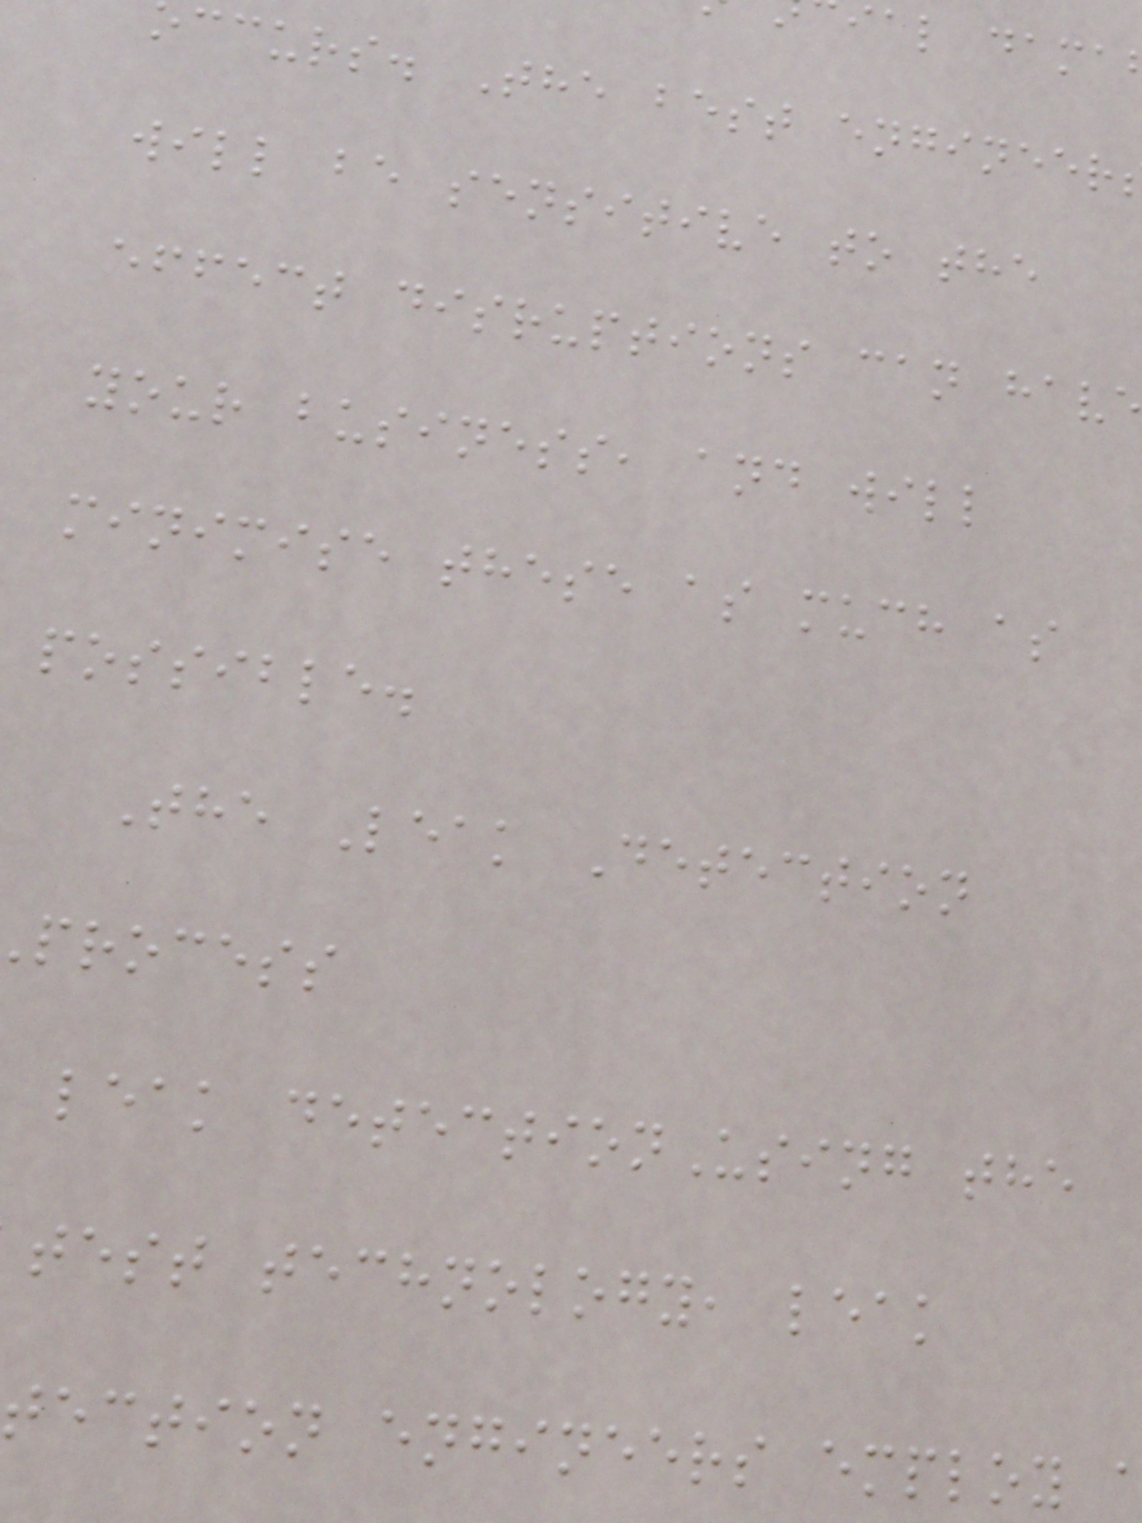ial dama
ccurs. The best engineer
will be sensitive to the
effect disruptions can have
your business, and will
minimise these as much as
possible.
The Leak Detection
process
leak detectionUsing the
test technology, leak
tection engineers employ
